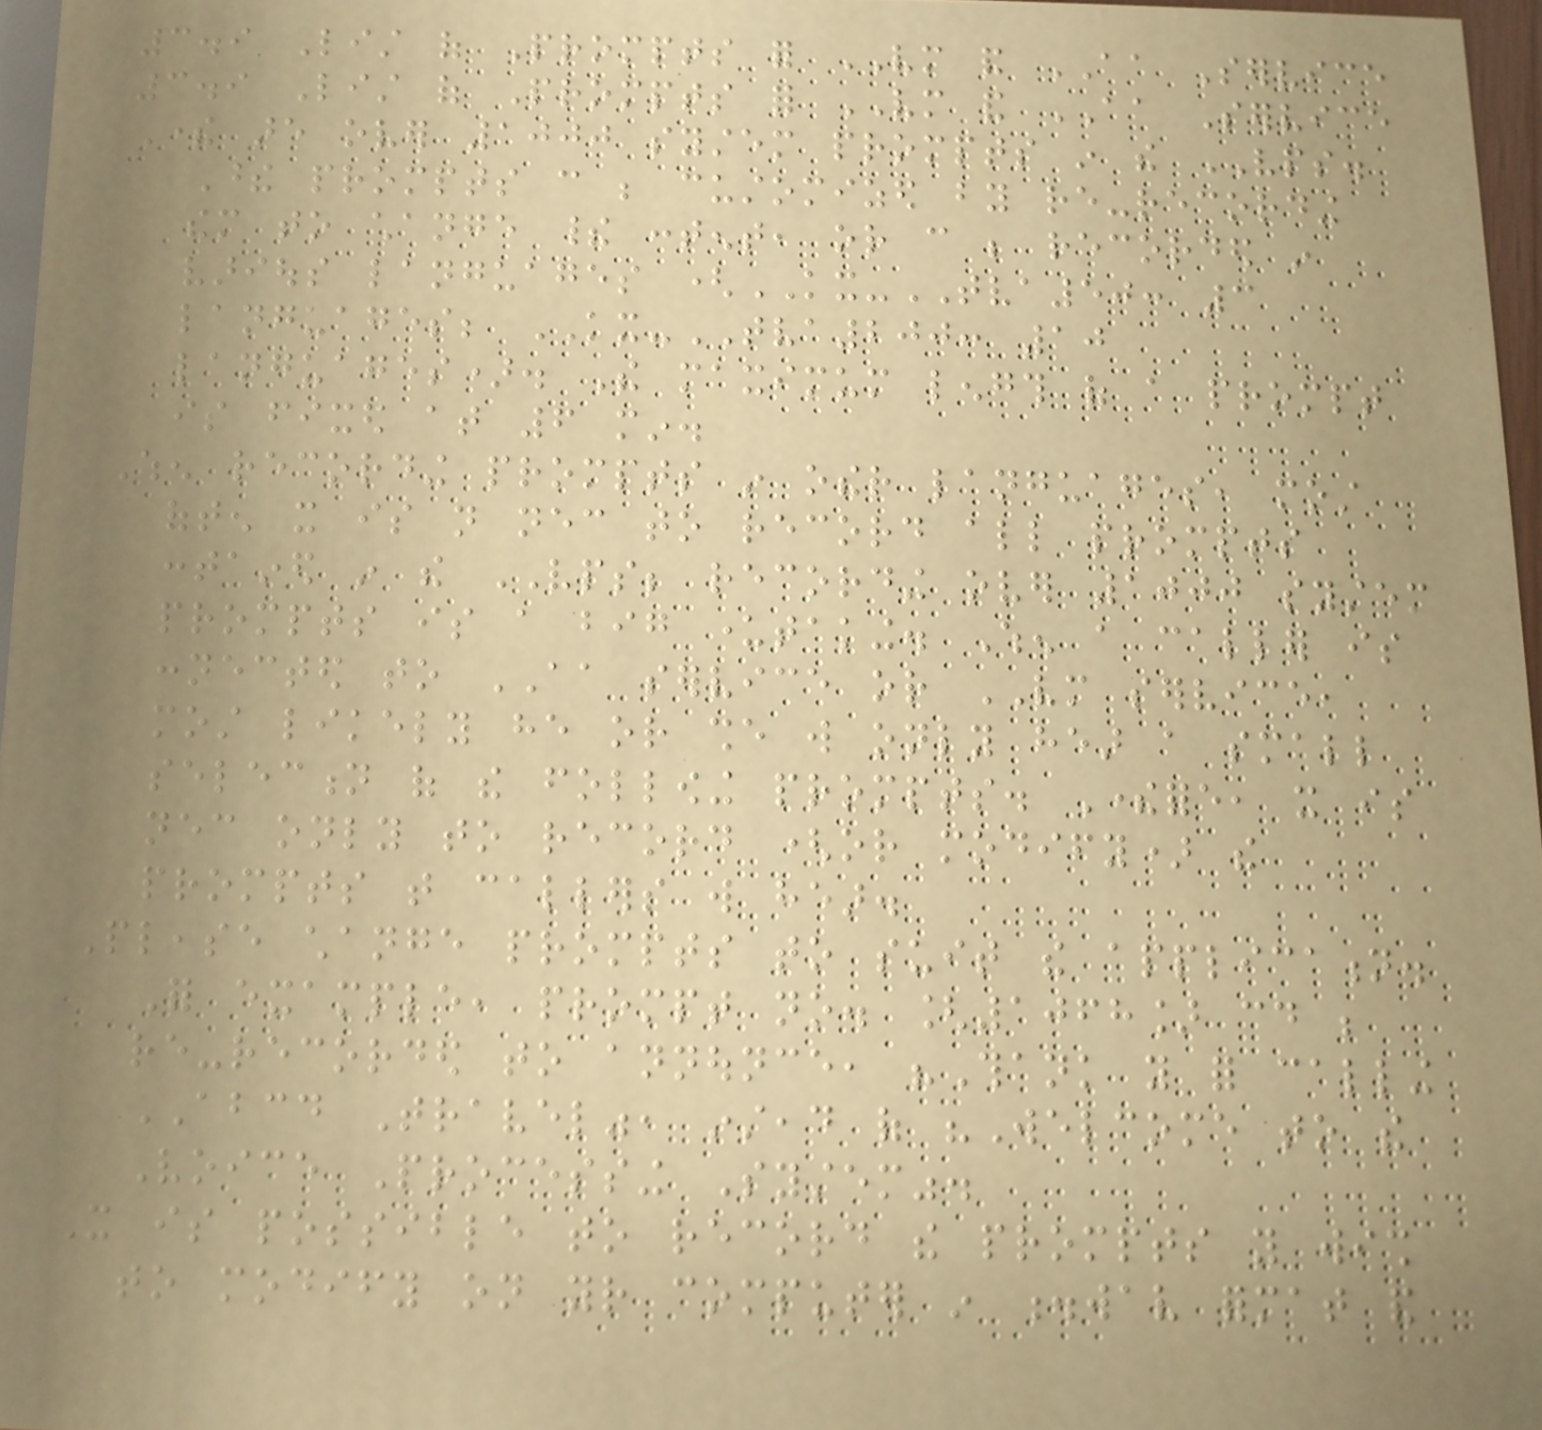3.9 List of Prompts for VM and AA Service
3.9 List of Prompts for VM and AA Service
There are over 1000 system prompts in the VPS.
These prompts can be customized by re-recording
them to change their content, or can be recorded in
various languages (KX-TVA50: 3
languages; KX-TVA200: 10
languages). The maximum length of a prompt
is fixed at 6 min.
When recording prompts in other languages, most
often it is not necessary to record all prompts
contained in the VPS; recording over 1000 system
prompts is a big undertaking. When a caller is
connected to AA service or VM service,
most likely he or she will only hear a small
selection of the following prompts. Therefore, it is
necessary only to record (or modify) the
prompts that callers will hear.
Please change prompts to suit the application.
For example, prompt no. [1068] could be
re-recorded to announce, "Thank you for calling
ABCD Travel", instead of "Welcome to the
Voice Processing System".
It is possible to record the prompts you wish
to modify on your computer in .wav format and
